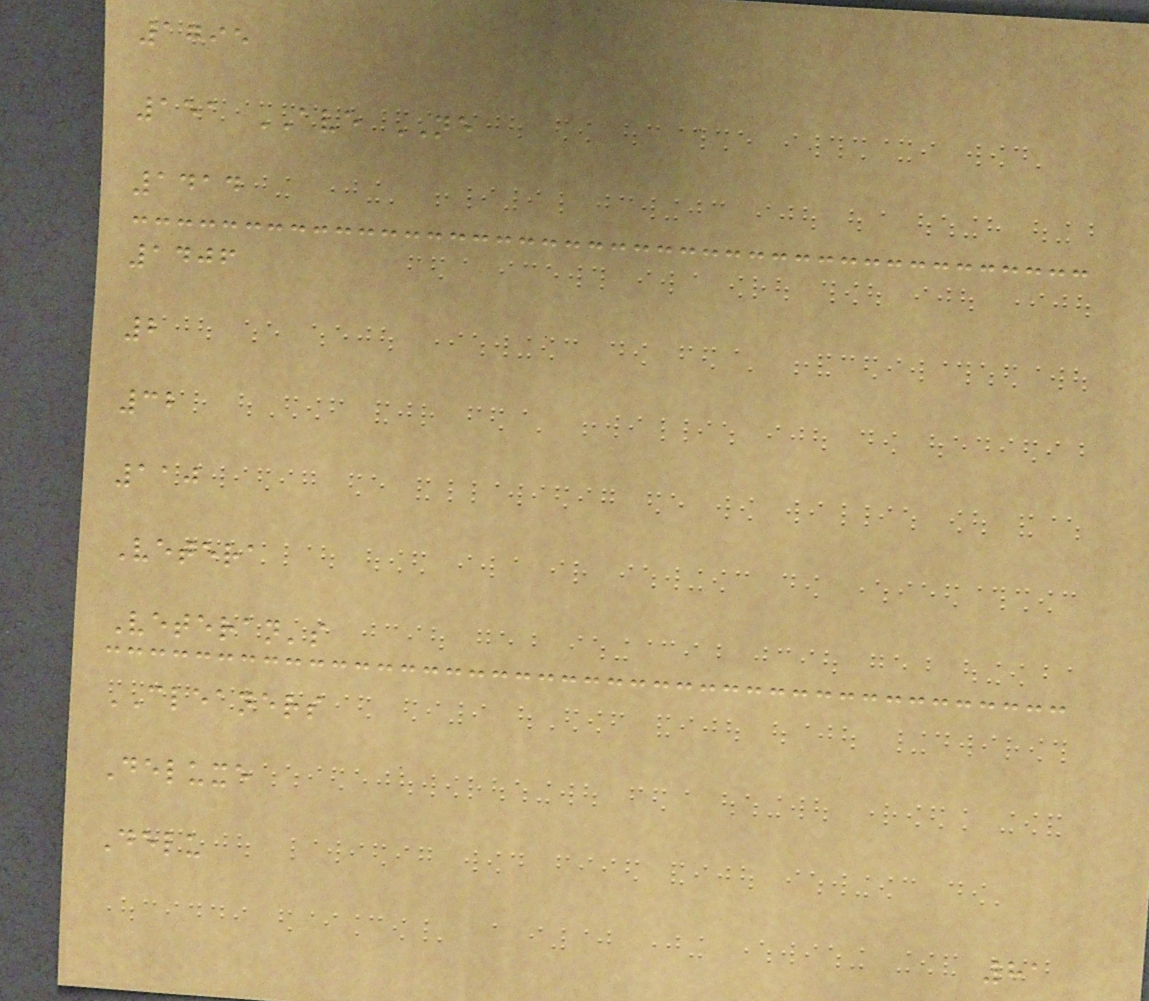1795
151 AVE NE
1414
1406
2
32
110
Vetera
Veteran's
CLEANERS
Deluxe
Delu
81
